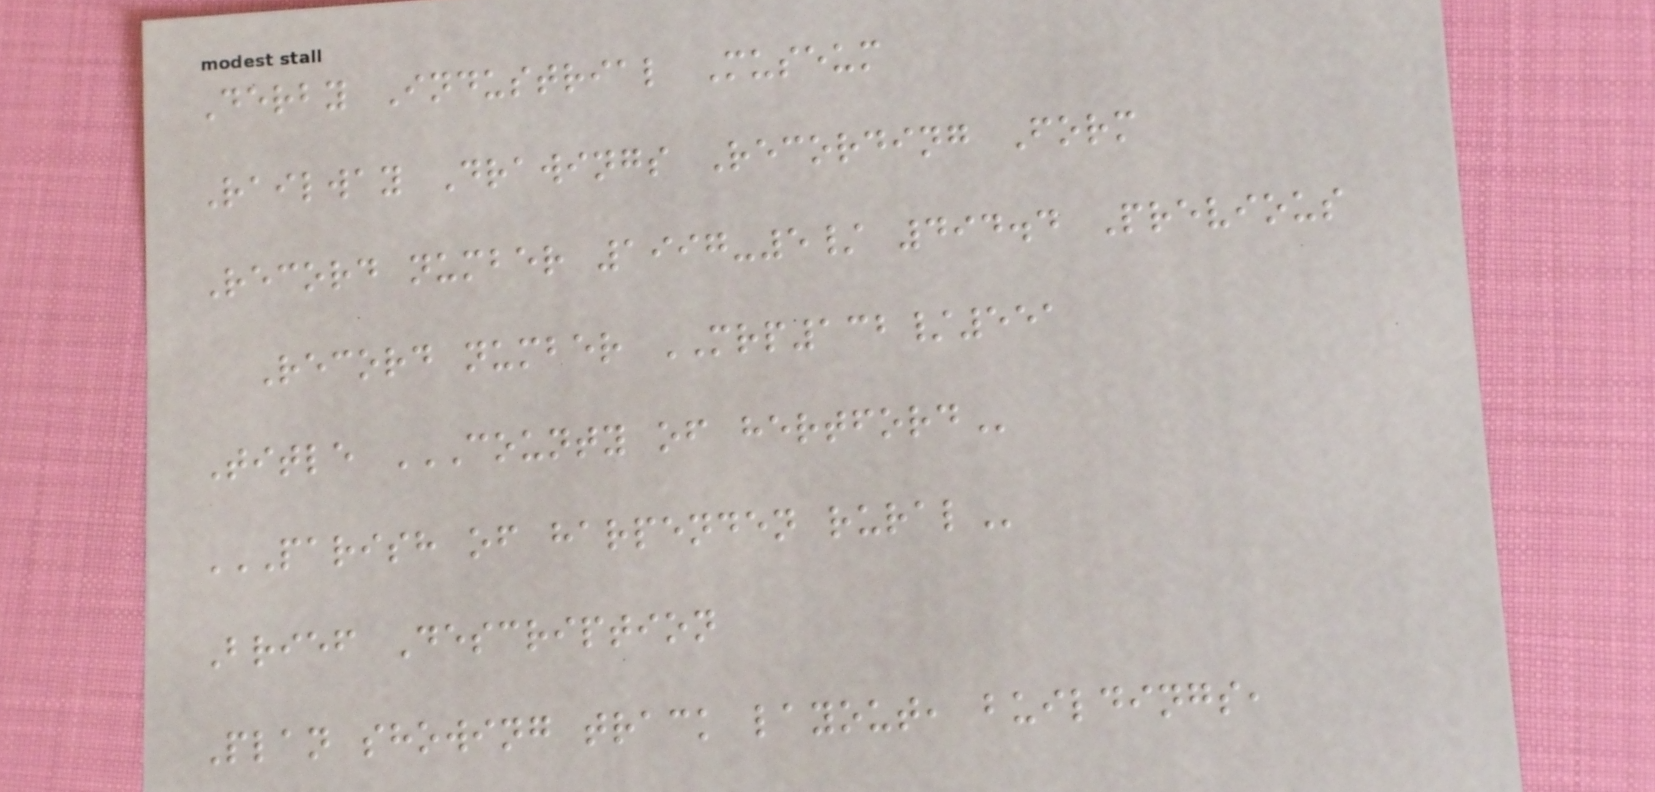Derby Industrial Museum
Railway Drawings Recording Form
Record number 1997-5/ 494.4 Previous
Record number MRP132/551
Title COUNTY OF HERTFORD
PARISH OF HARPENDEN RURAL
Brief Description
Plan showing track layout, buildings,
